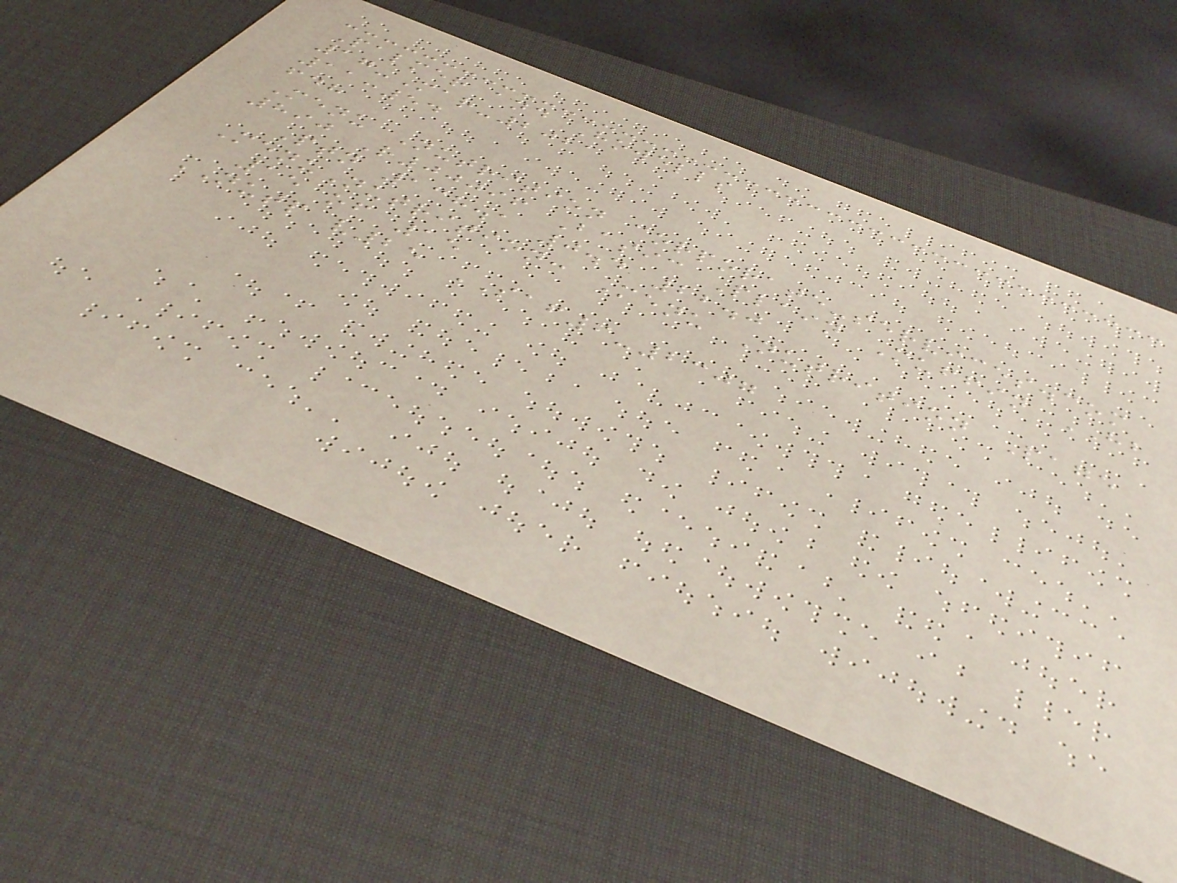Palmer and Howells
17-Mar-2021
11:54
fdh
Menu Nutrition corporate-services.com
890 R00096 Basic Plain Muffin HB
Ptn 138.1 0.4 22.0
MenuNutrition: Menu Nutrition Page
15 of 15
NUTP v25 SAF6-2307
